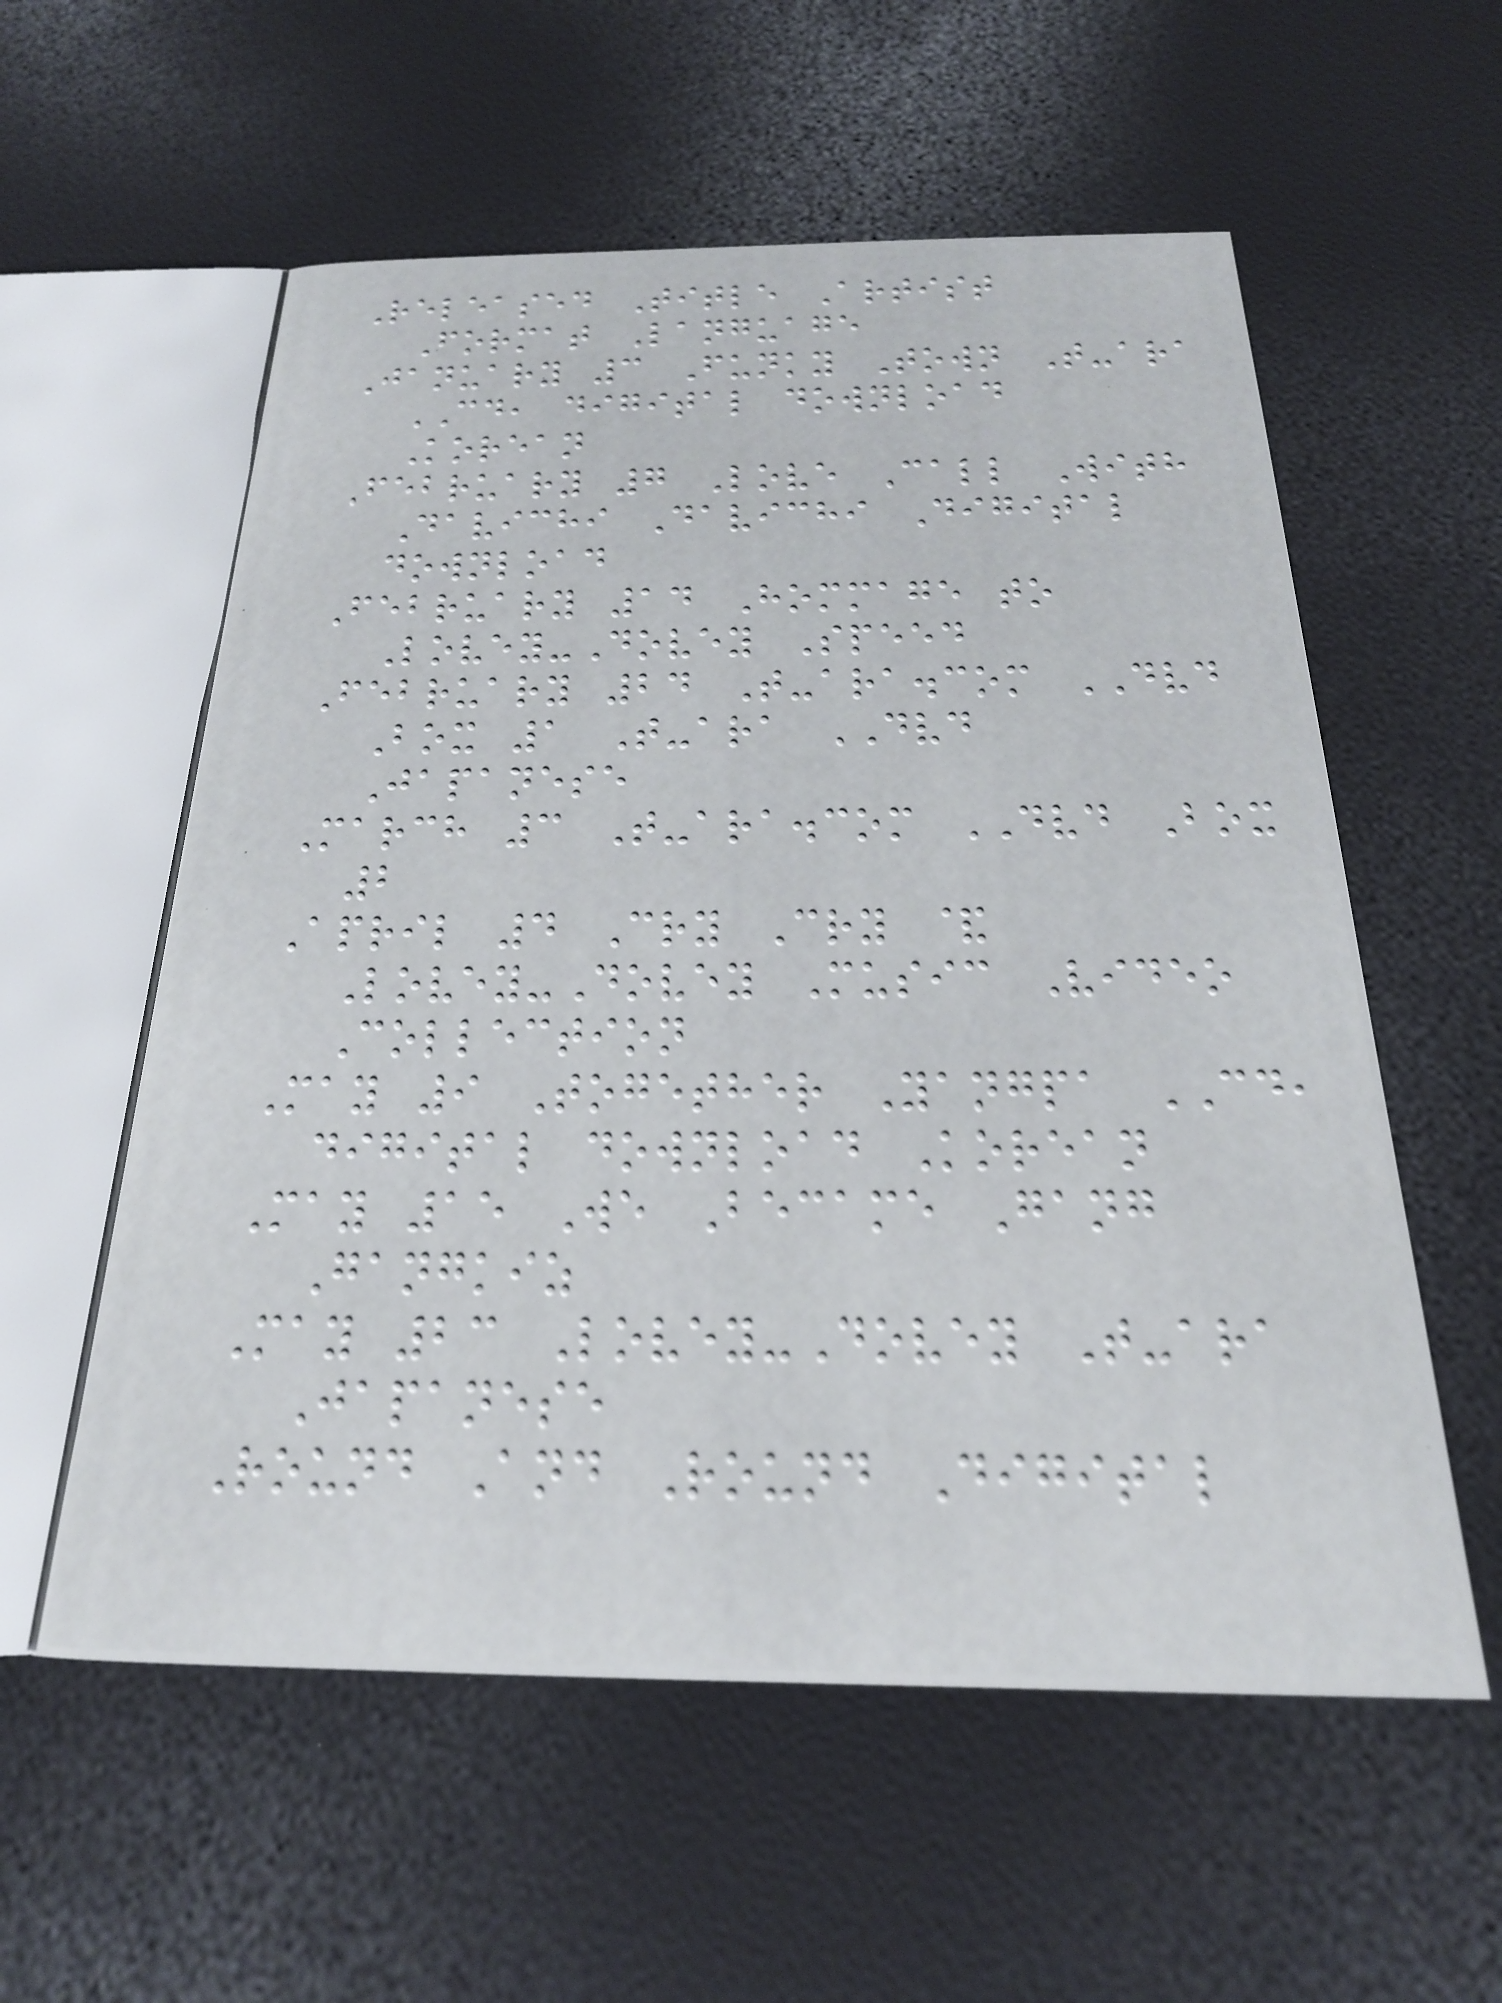Released Title Artist
Format Language
January 3 Funky Town T-ara
CD, digital download
Korean
February 7 Love Call With
Davichi Davichi Digital
download
February 14 Hommage to
Lovey-Dovey Speed
February 24 T-ara.com DVD
Box 1 T-ara DVD
Japanese
March 3 T-ara.com DVD Box
2
April 4 Cry Cry &
Lovey-Dovey Music Video
Collection
May 9 Together Yangpa CD,
digital download Korean
May 15 We Became Gang
Gangkiz
May 23 Lovey-Dovey T-ara
Japanese
Round And Round Digital
